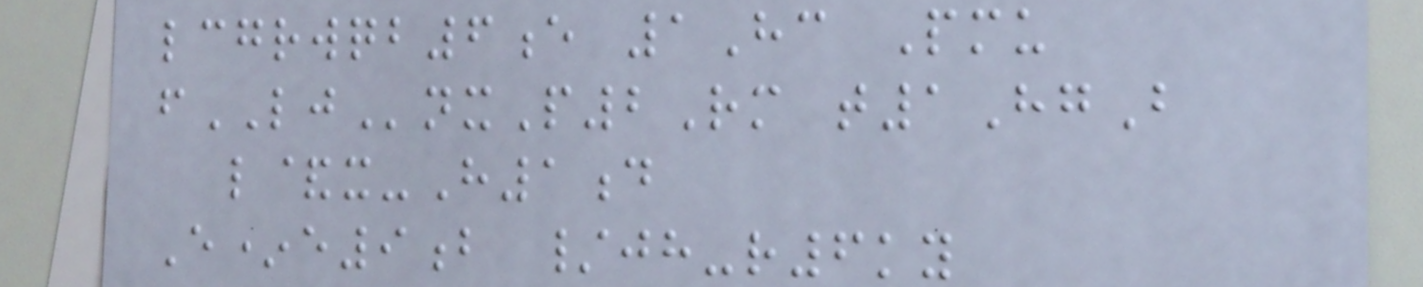lcgrwqb6e 1Hc Pmu
fLJnxP2Rm t1HgB
l&x-H1d
E*e9b /jh-r6ky
